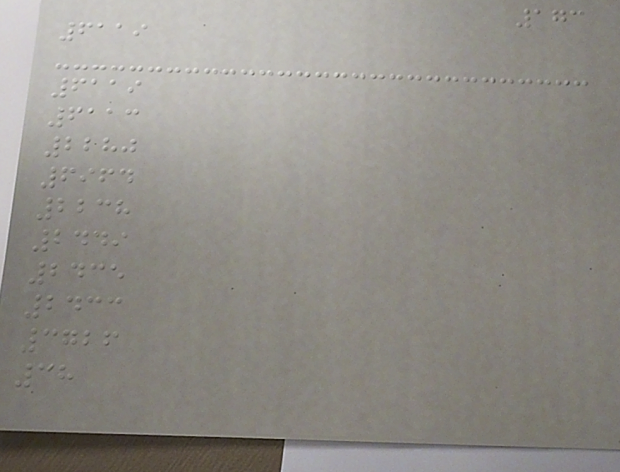173
6119
6119
6113
2280
6964
2238
2449
2435
2433
3726
38
